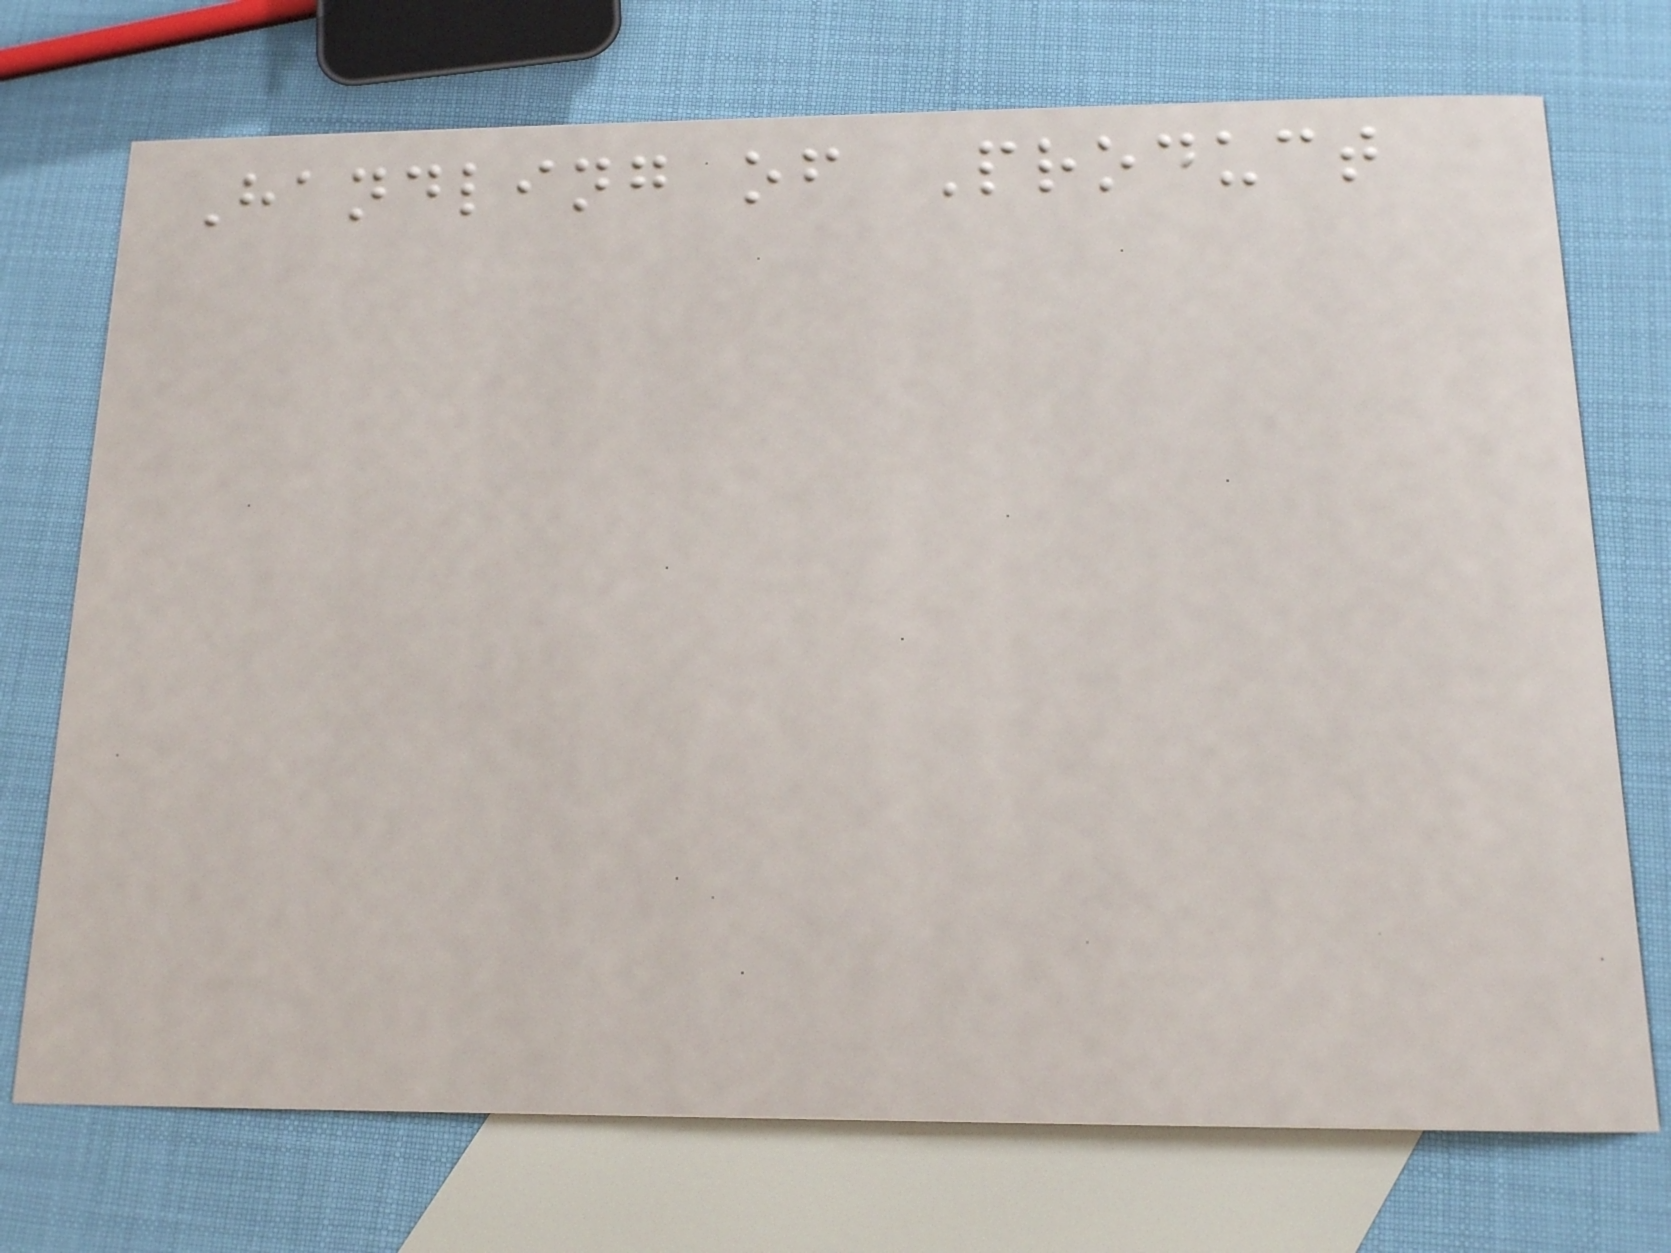Handling of Product
